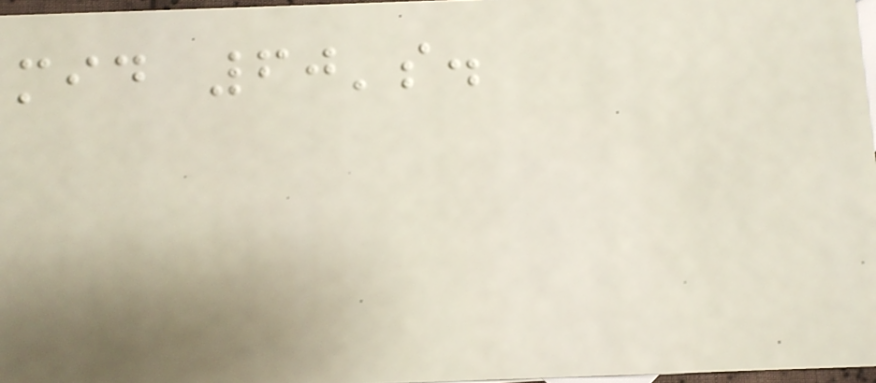mid 60's.
